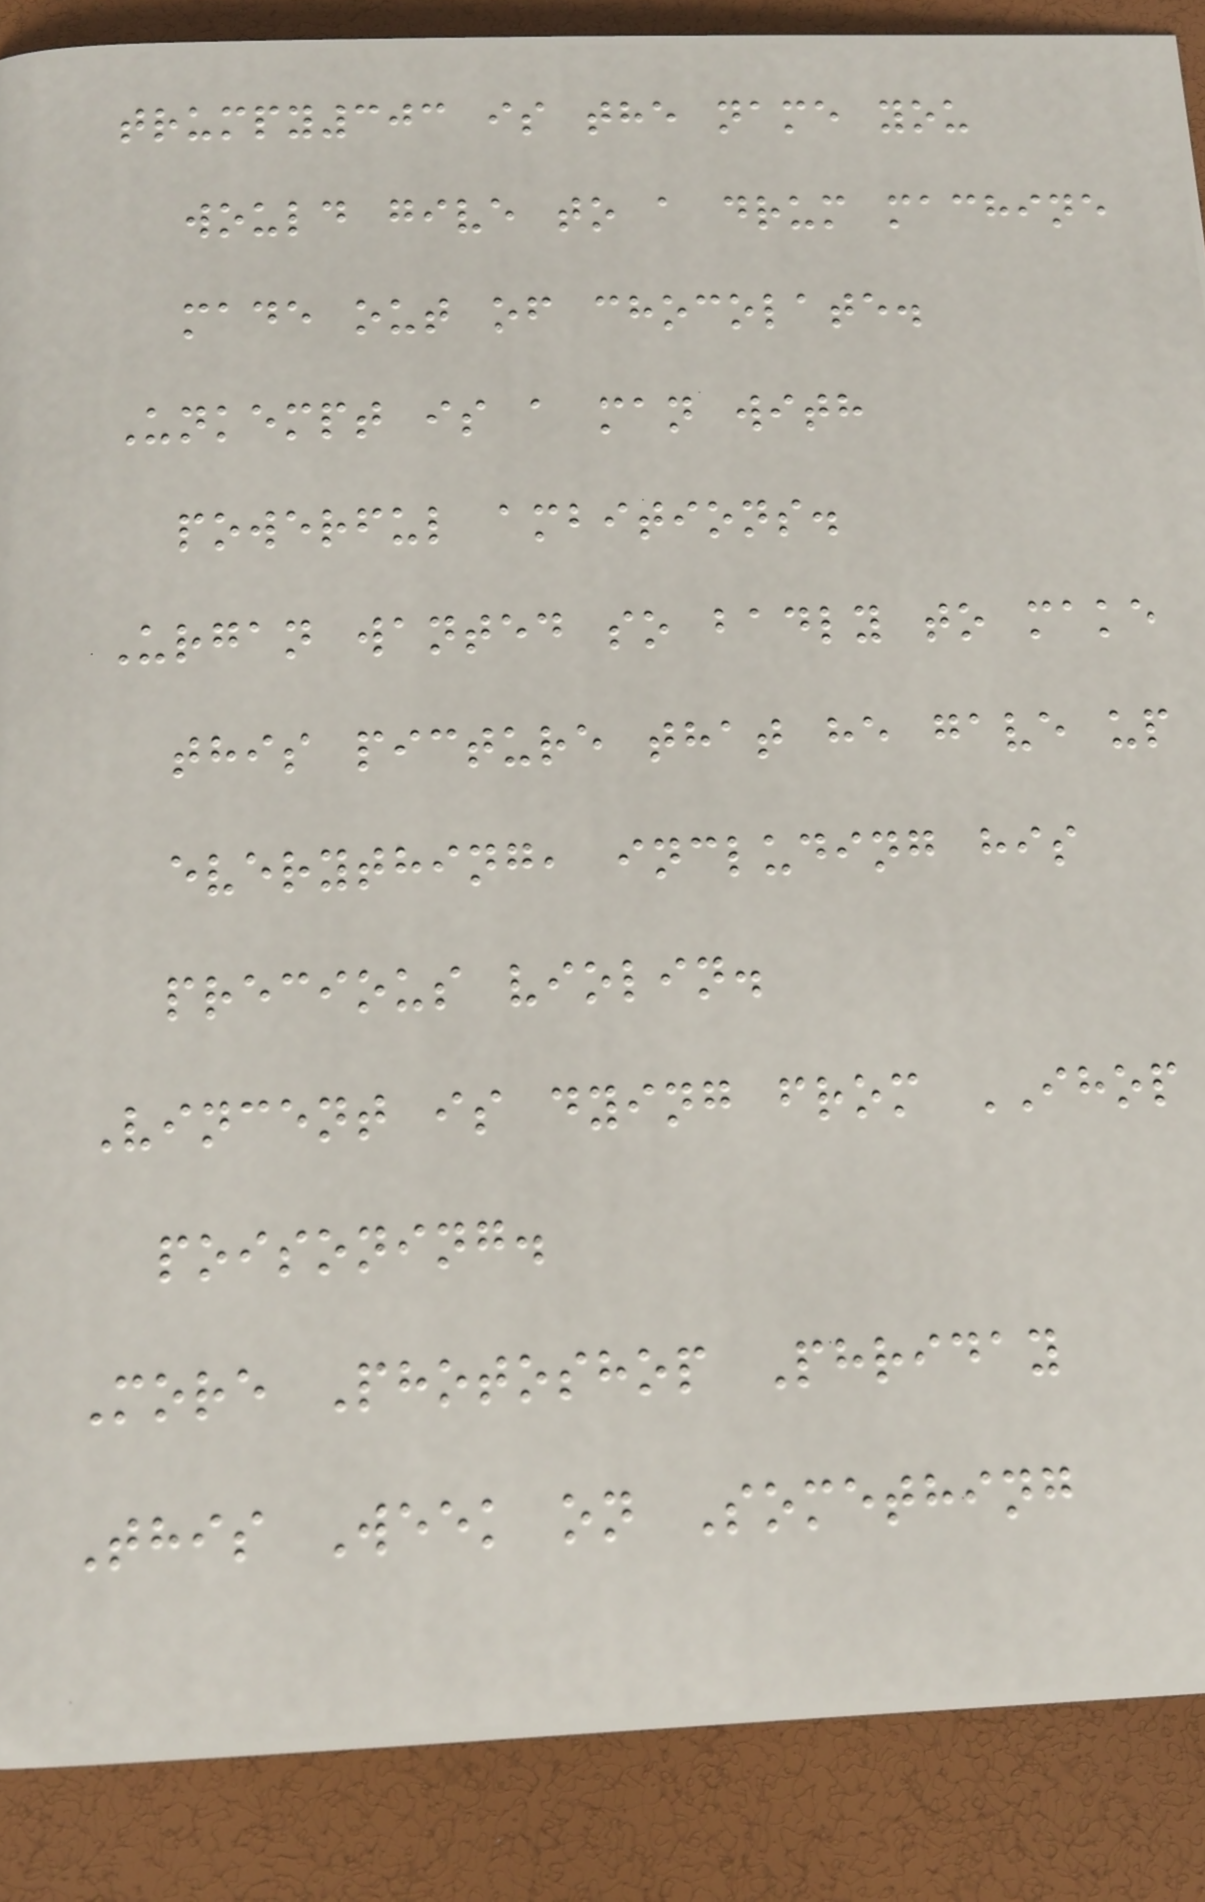trumpy303 is the name you
would give to a drum machine
made out of chocolate.
Unkempt is a man with
powerful ambitions.
Urgan wanted so badly to make
this picture that he gave up
everything, including his
precious violin.
Vincent is dying from IHOP
poisoning.
More Photoshop Phriday
This Week on Something
